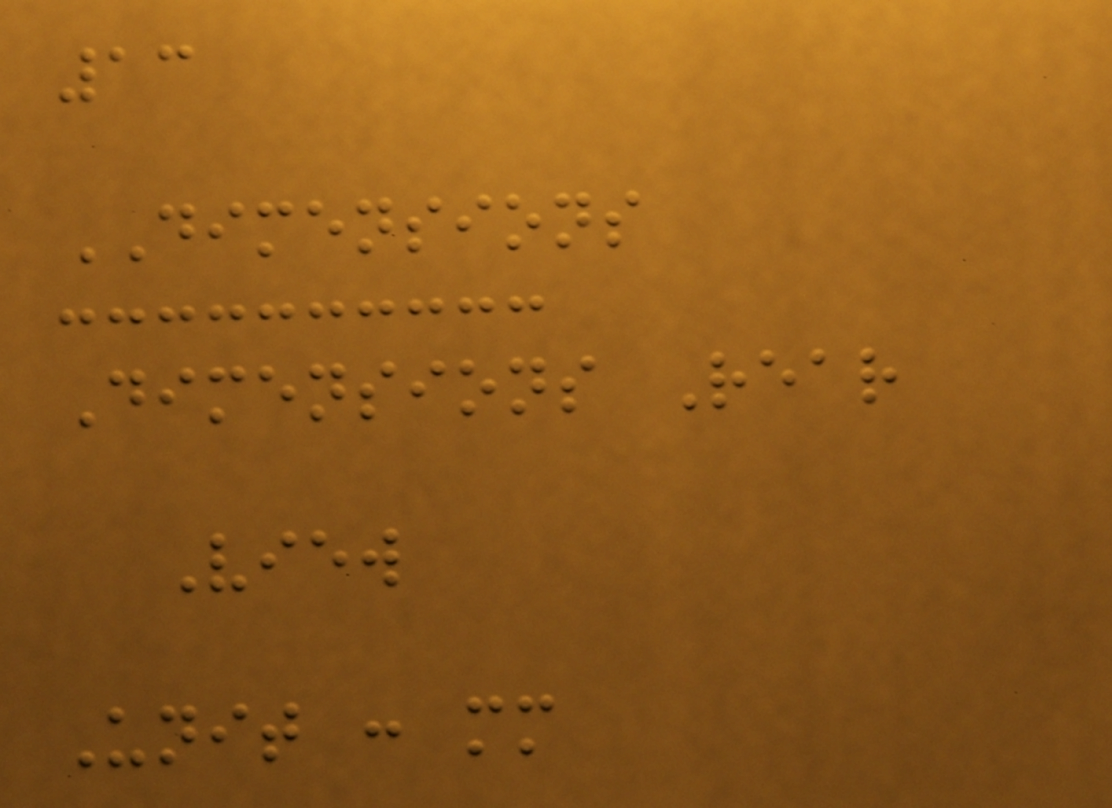13
DIMENSIONS
Dimensions Rear
View
Unit : mm
